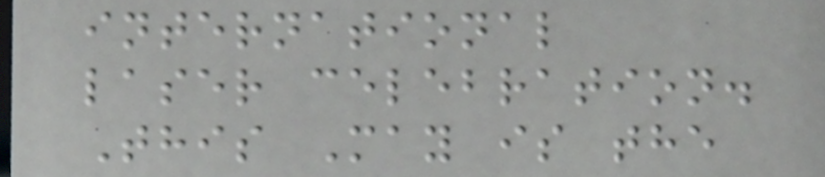international
laser celebration.
This May is the
